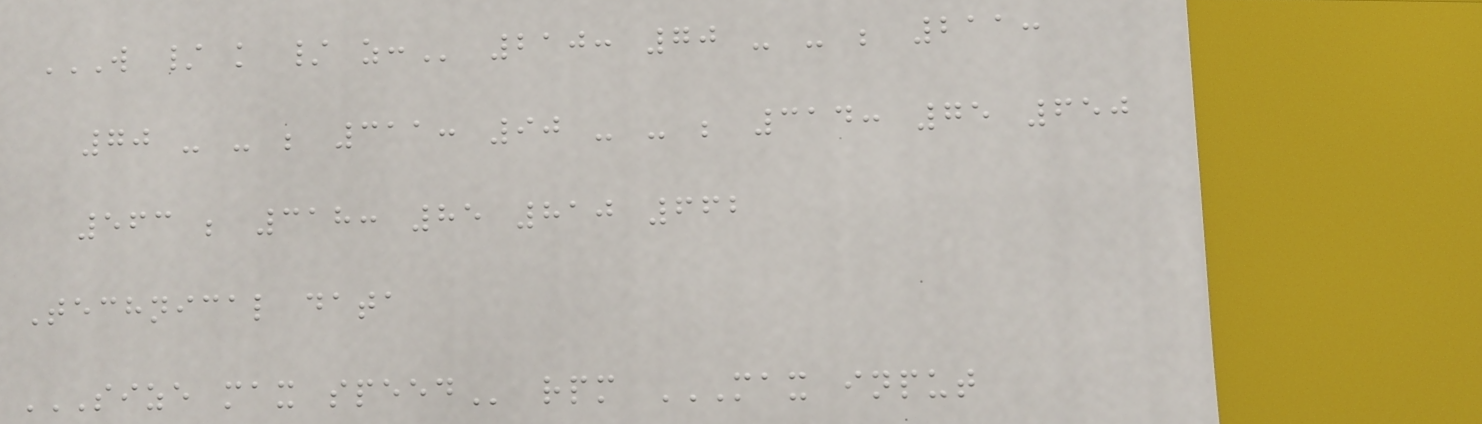W / K / Z: 210: 70 - - ; 211:
70 - - ; 311: 90 - - ; 314: 75 650
563 ; 318: 85 810 662
Technical data
SIZE MAX SPEED rpm MAX INPUT
